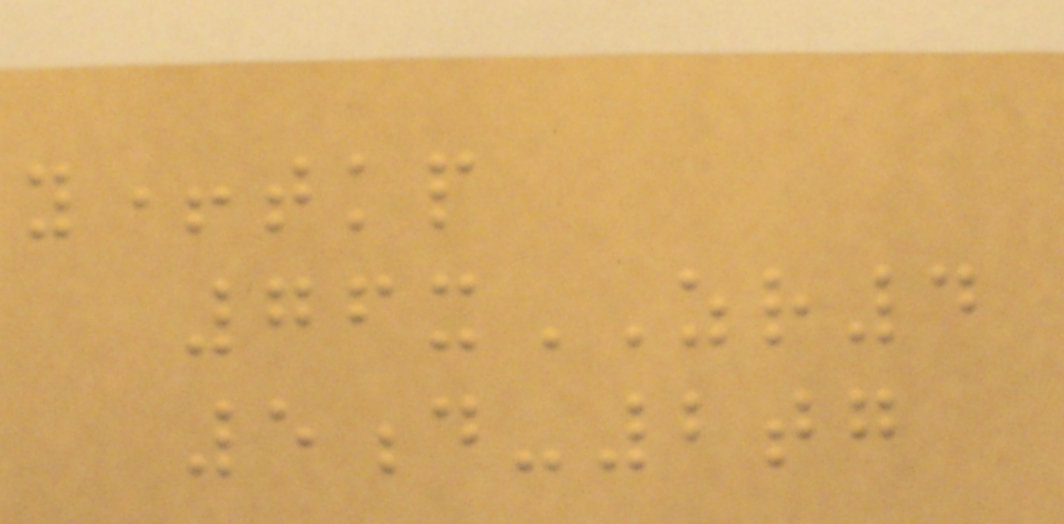y+tkp
76xZR4
5d-2tg
